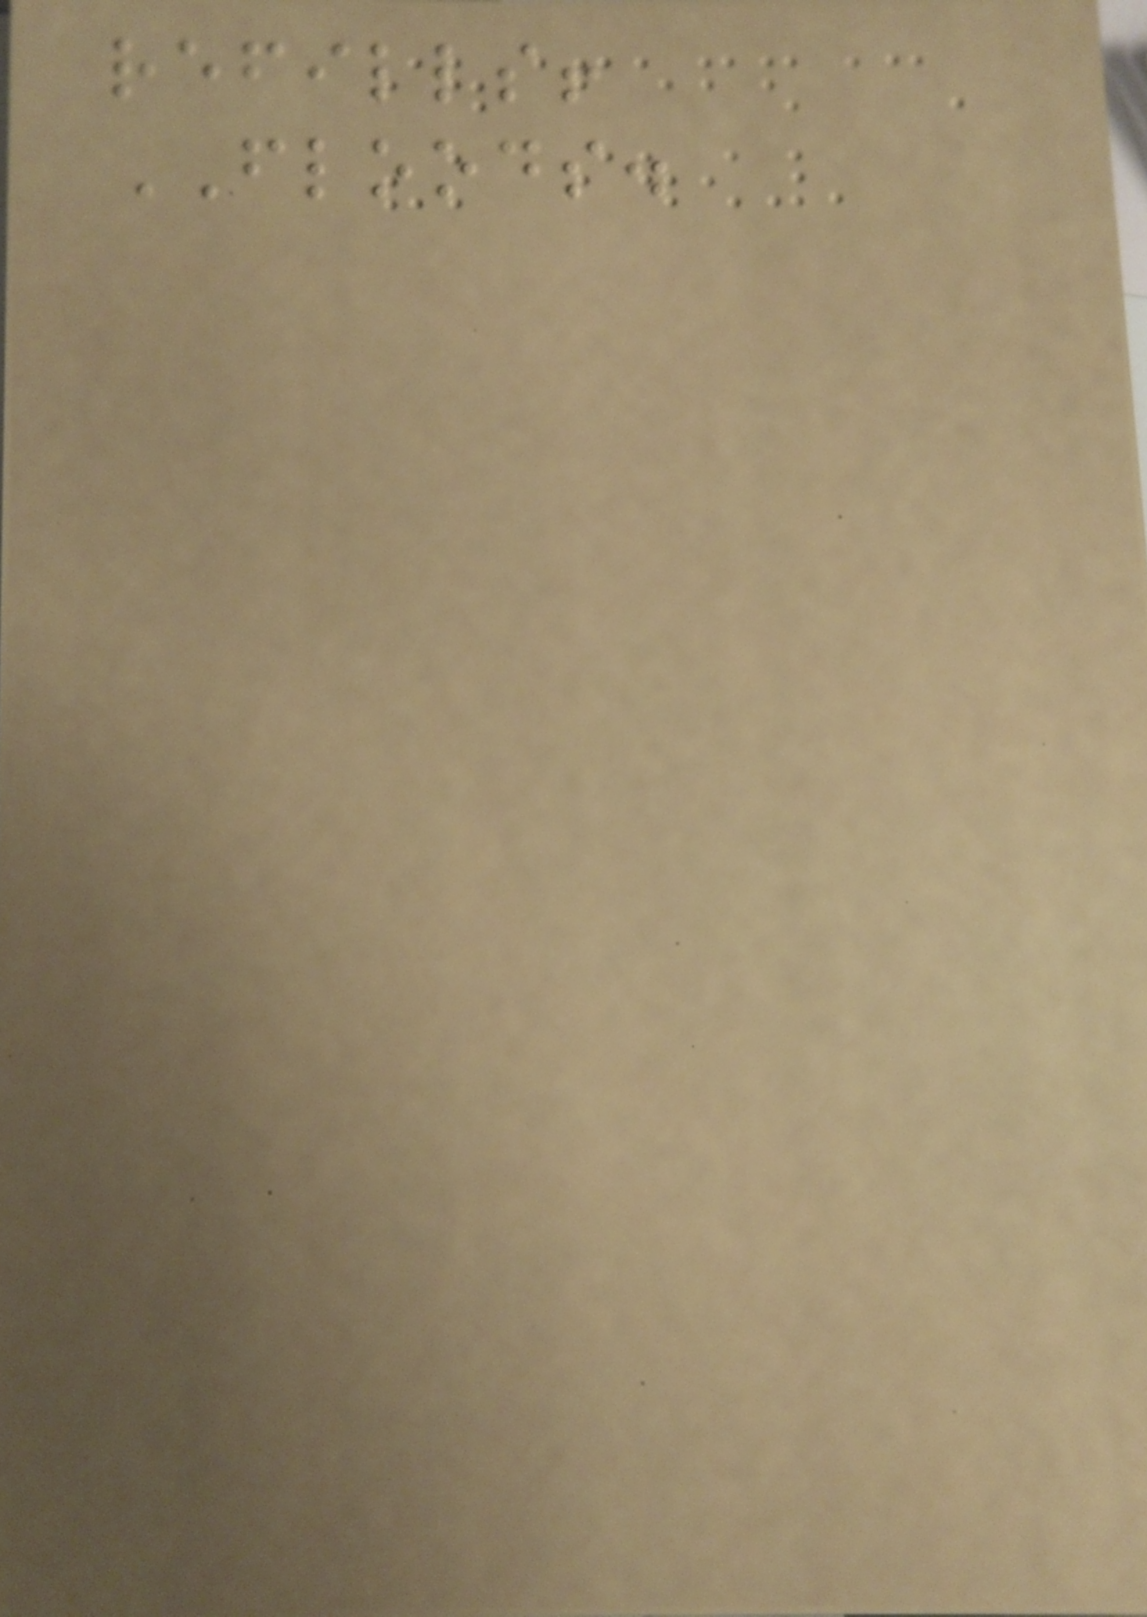refills!
FLOODS.
